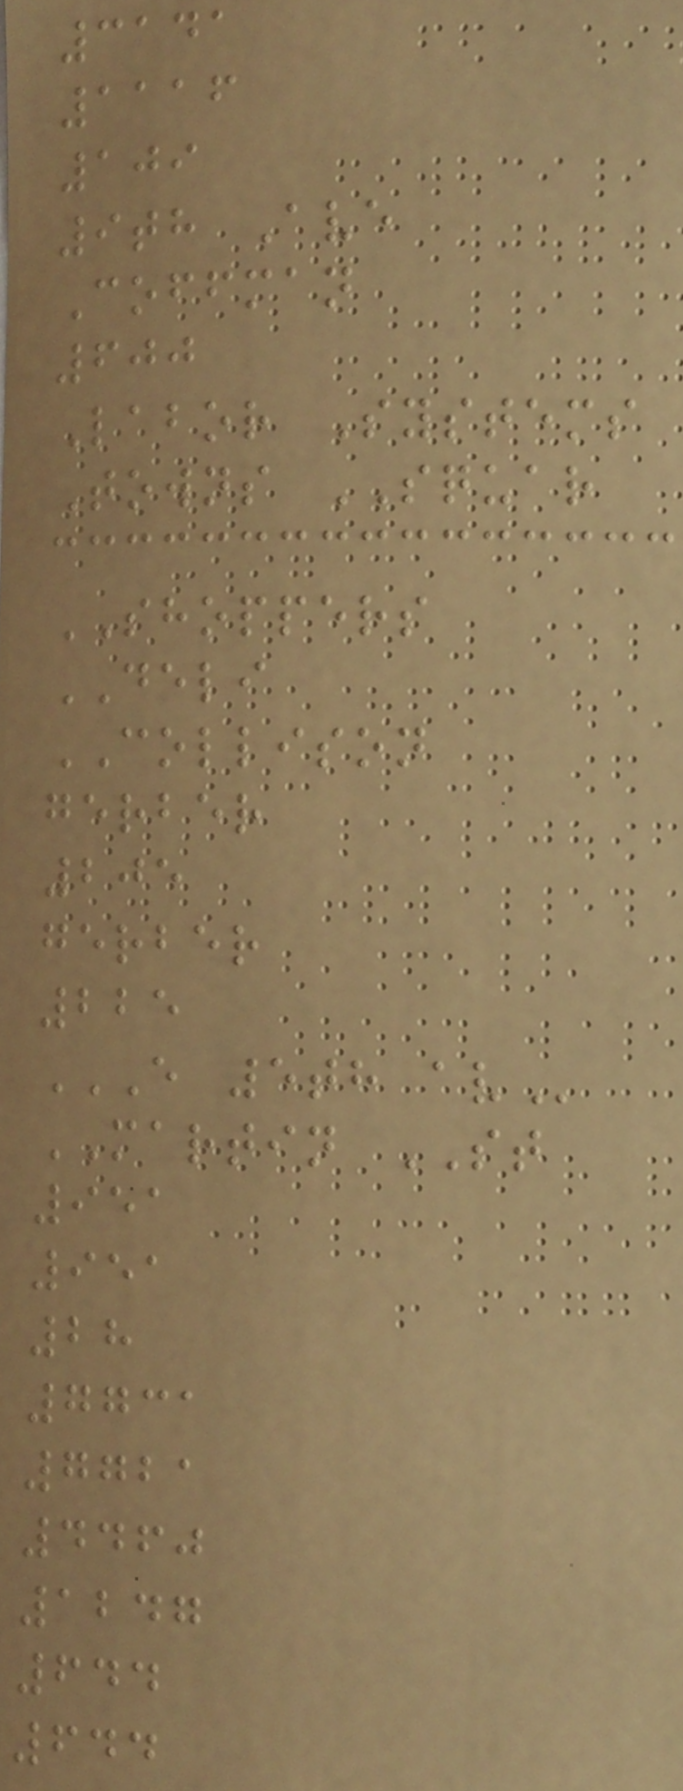3141
1116
109
9th Ave
Coffman
600
Labor Systems
Towns SQUAR
SHOPPERS
DELI
COLLISON
gerber
205
gerber
225
E 5TH AV
MARTIN ST
951
951
28
7731
7721
4460
1247
644
644
